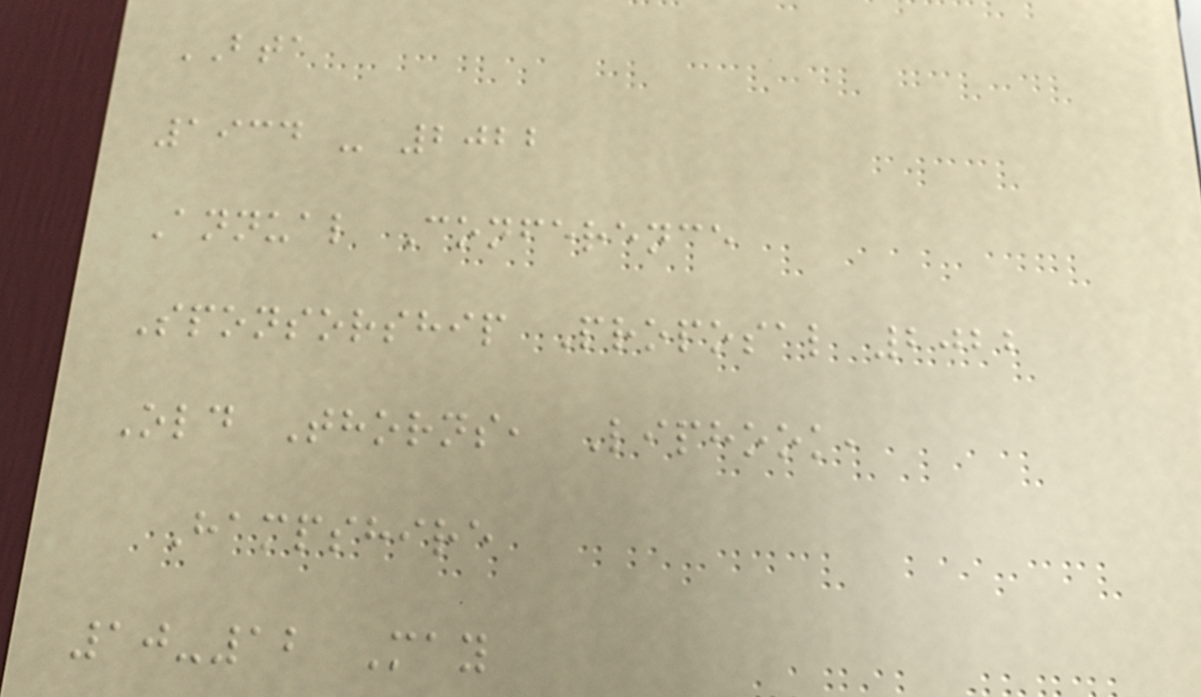BTA
1934 - 2022
Annual Conference
Sponsorship Proposal 2022
Old Thorns, Liphook,
Hampshire
10-12 May
